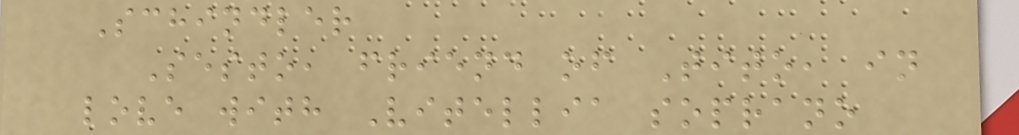Schindler
Sesto, friend of Tito, in
love with Vitellia soprano
